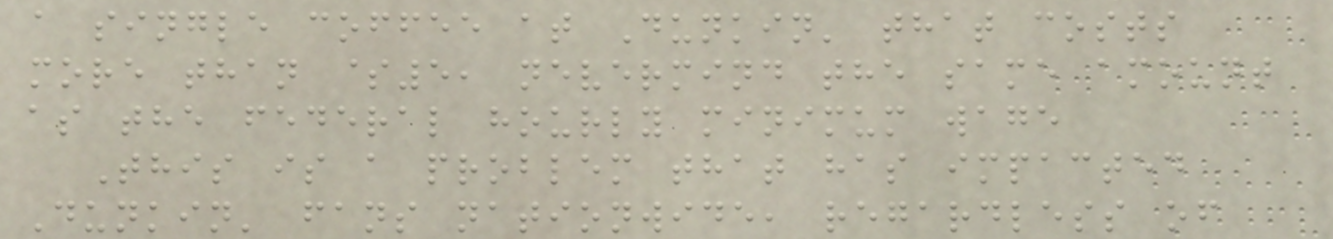a single coffee at Dunkin' that costs
more than $5, nevermind the same amount
as the federal hourly minimum wage
This is a problem that has impacted
Dunkin' fans nationwide, regardless of
